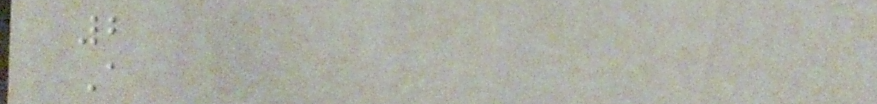2
A
